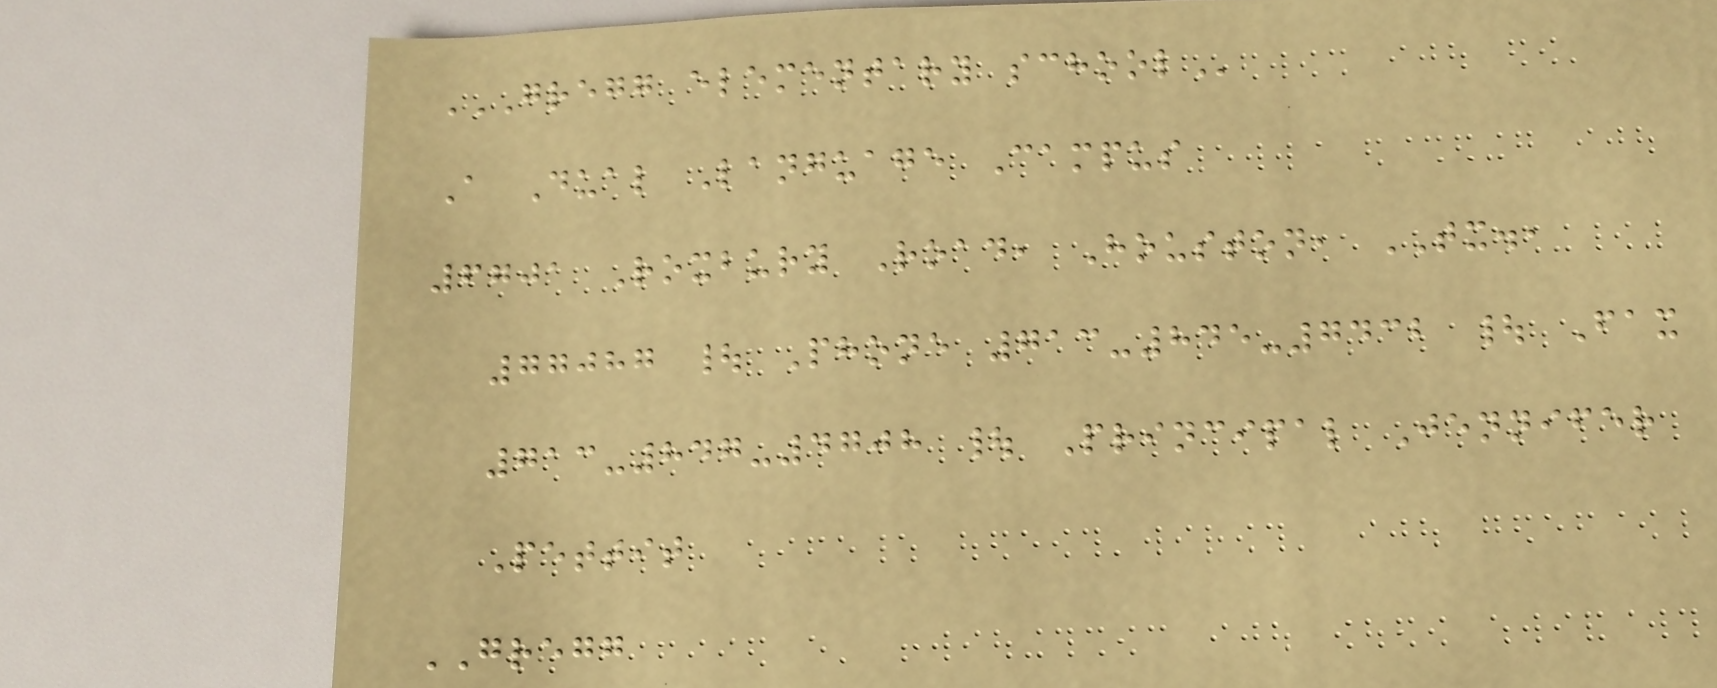GREGG ELEMENTARY SCHOOL
A Dual Language Campus
6701 Roxbury Road, Houston, TX.,
77087 | Phone 713-845-7432 | Fax
713-847-4708 | Principal Jennifer
Pettit
GREGG
